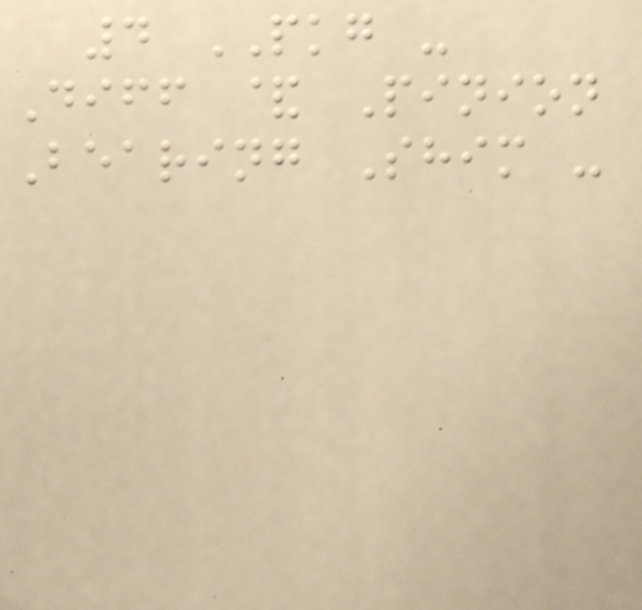4 PKG -
Diff & Pinion
Bearing Shim -
